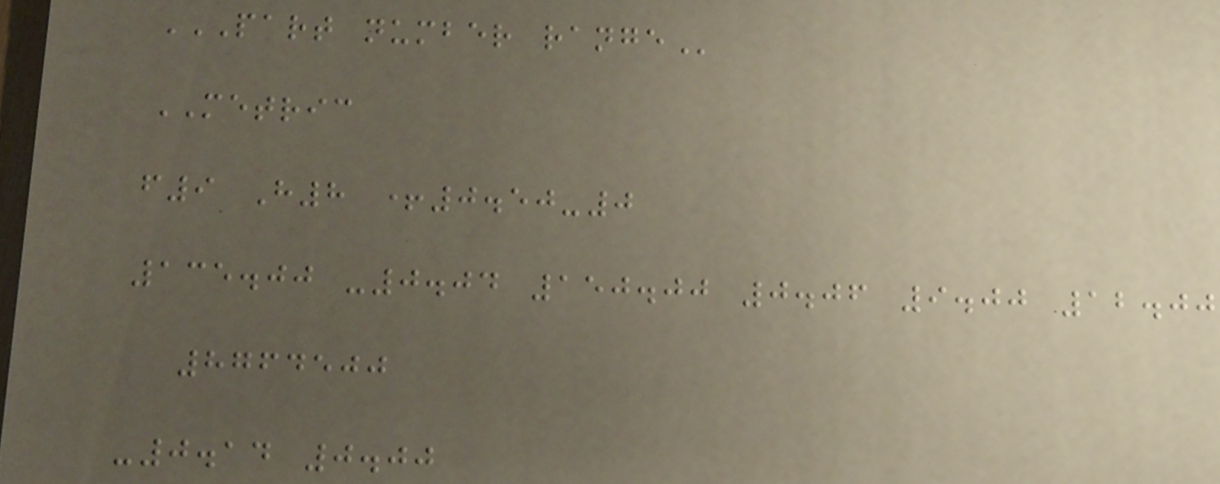PART NUMBER RANGE
METRIC
f9 H8 +0.50-0
135.00 -0.04 150.00 0.06 9.00 12.00
8764500
-0.14 0.00
